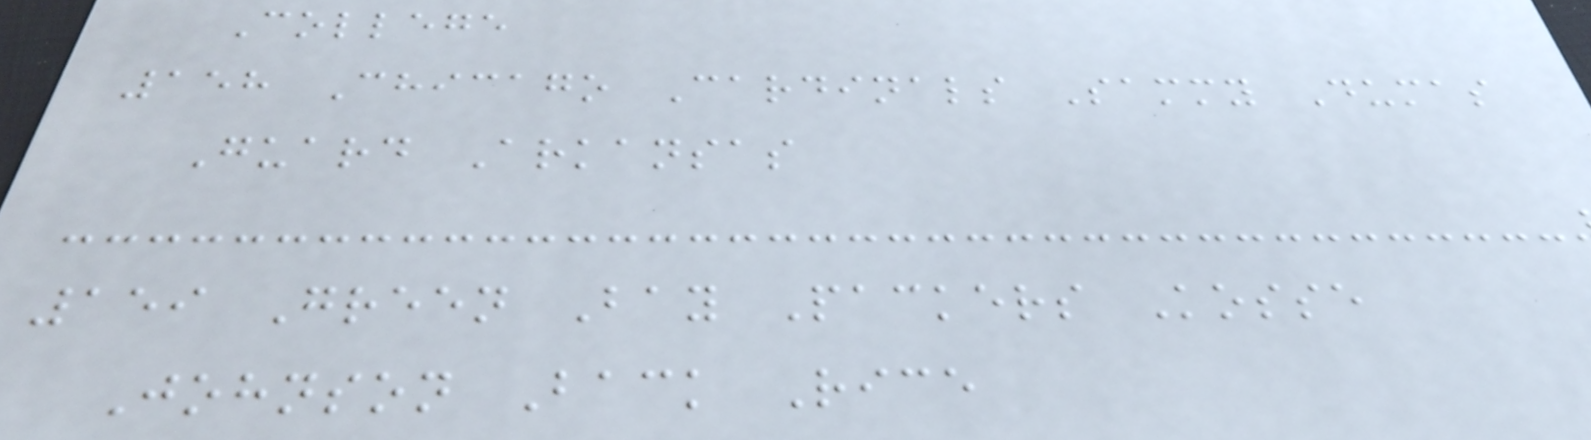College
158 Chicago Cardinals Sammy Dumas
Guard Arkansas
159 Green Bay Packers Kosse
Johnson Back Rice
